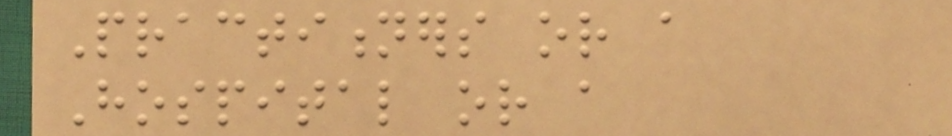Practitioners or a
Hospital or a
